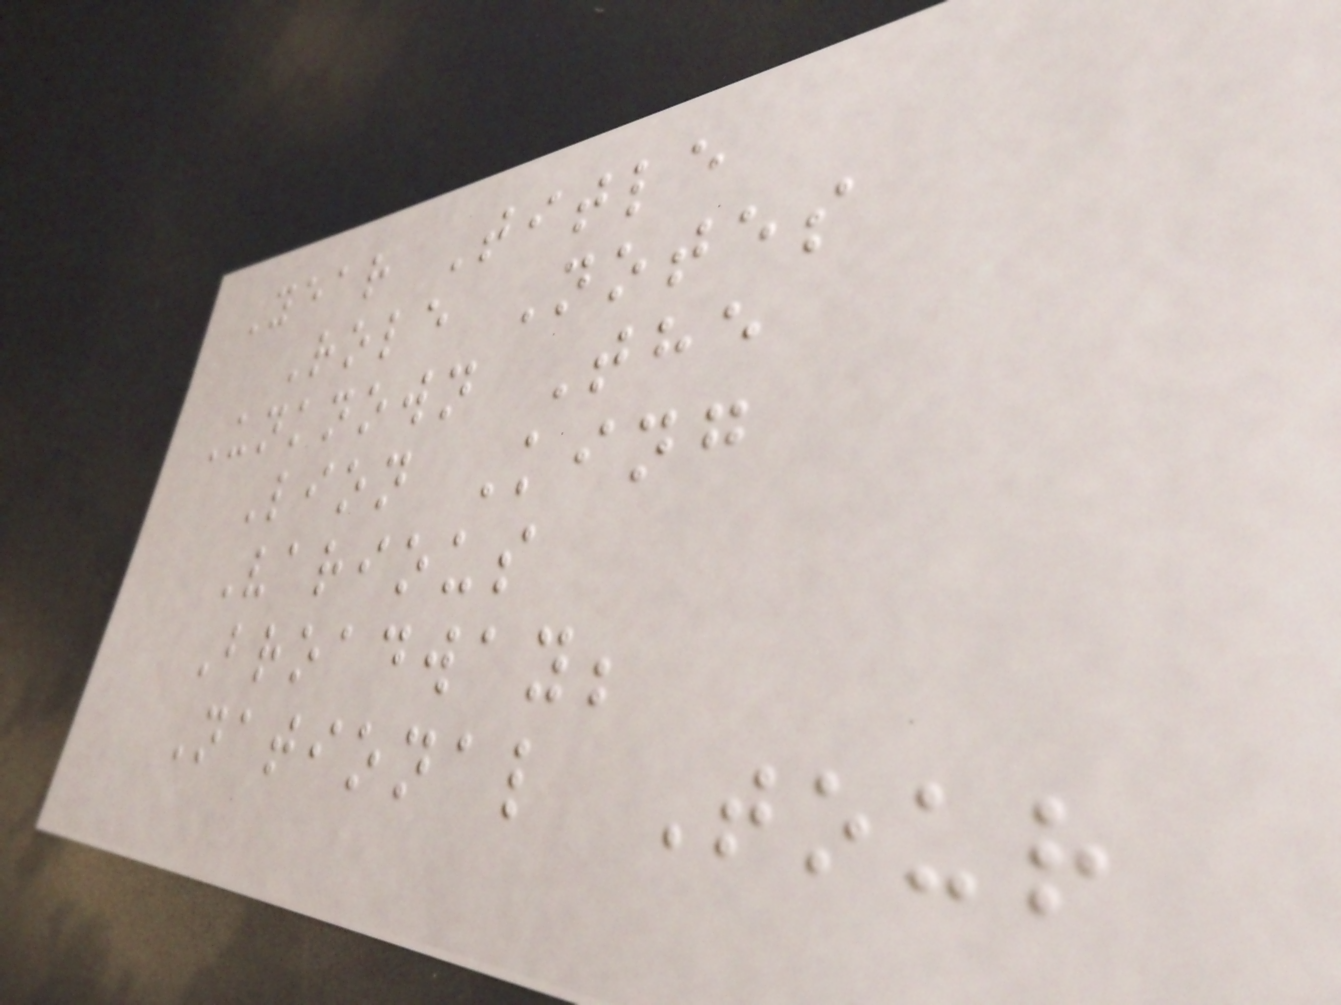Year Title
Role Notes
Unknown The
Lion King
Various
Broadway;
National Tour
